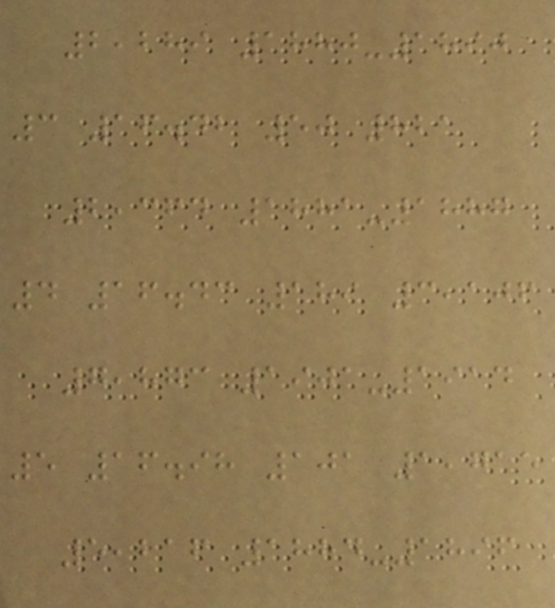2,289 1880-1890
3 16.42 50 821
2,364 1881-1887
4 16.43 189 3,106
7,873 1901-1914
5 16.98 101 1,715
5,216 1884-1896
